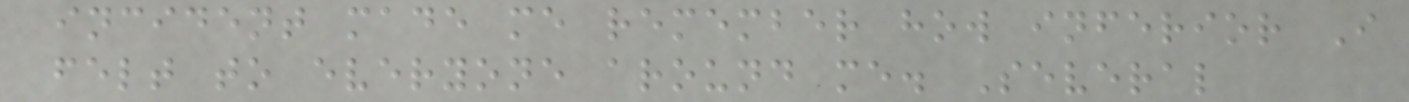incident made me remember how inferior I
felt to everyone around me. Several
